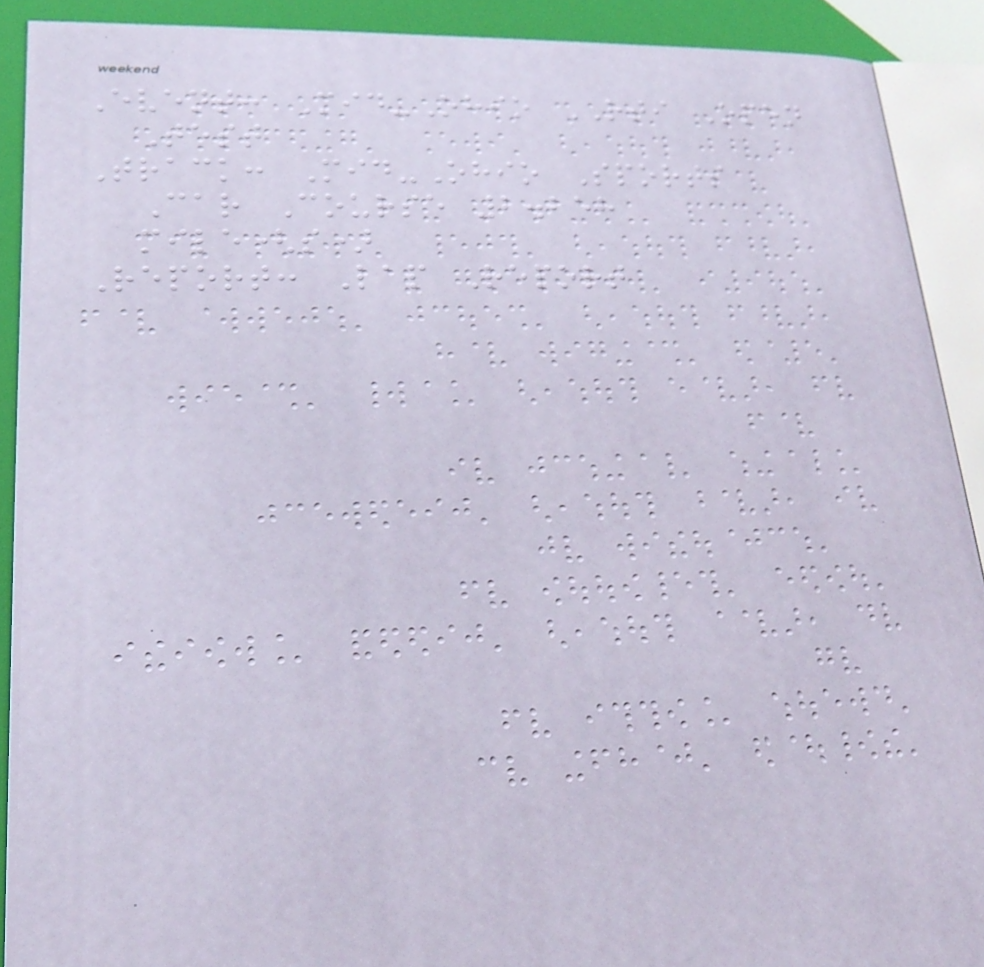Event: Mid-Ohio RTI Open
Test
Track: Mid-Ohio Sports
Car Course 2.258
mile(s)
Report: Lap Report
